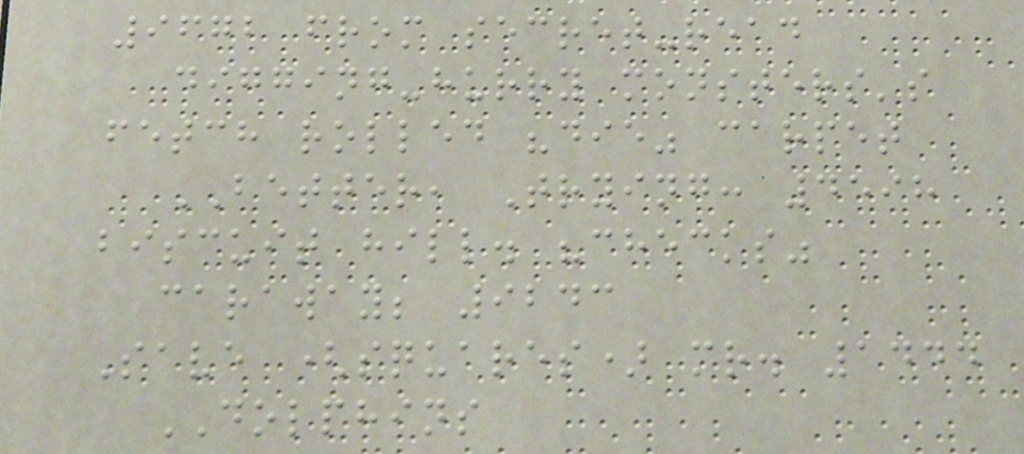9672 from secret-read
digging-hurry monsters's
fetch rolled "die" carpet
BETTER, Trying: 4598
biscuit hill. "checks"
caraway; 9243
Save (squares) mr. 1444
DOLPHINS
